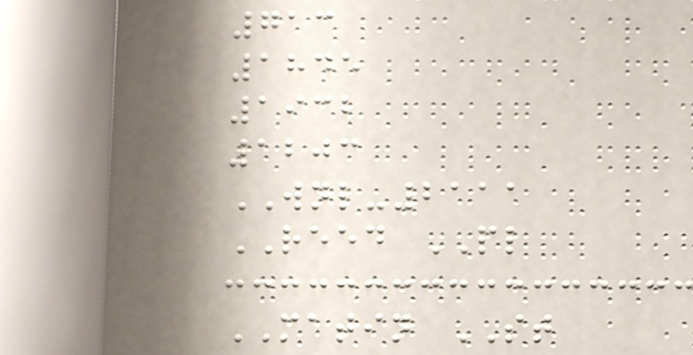713
1845
1932
1203
WNL-2111
REED PL
MATIN ST
